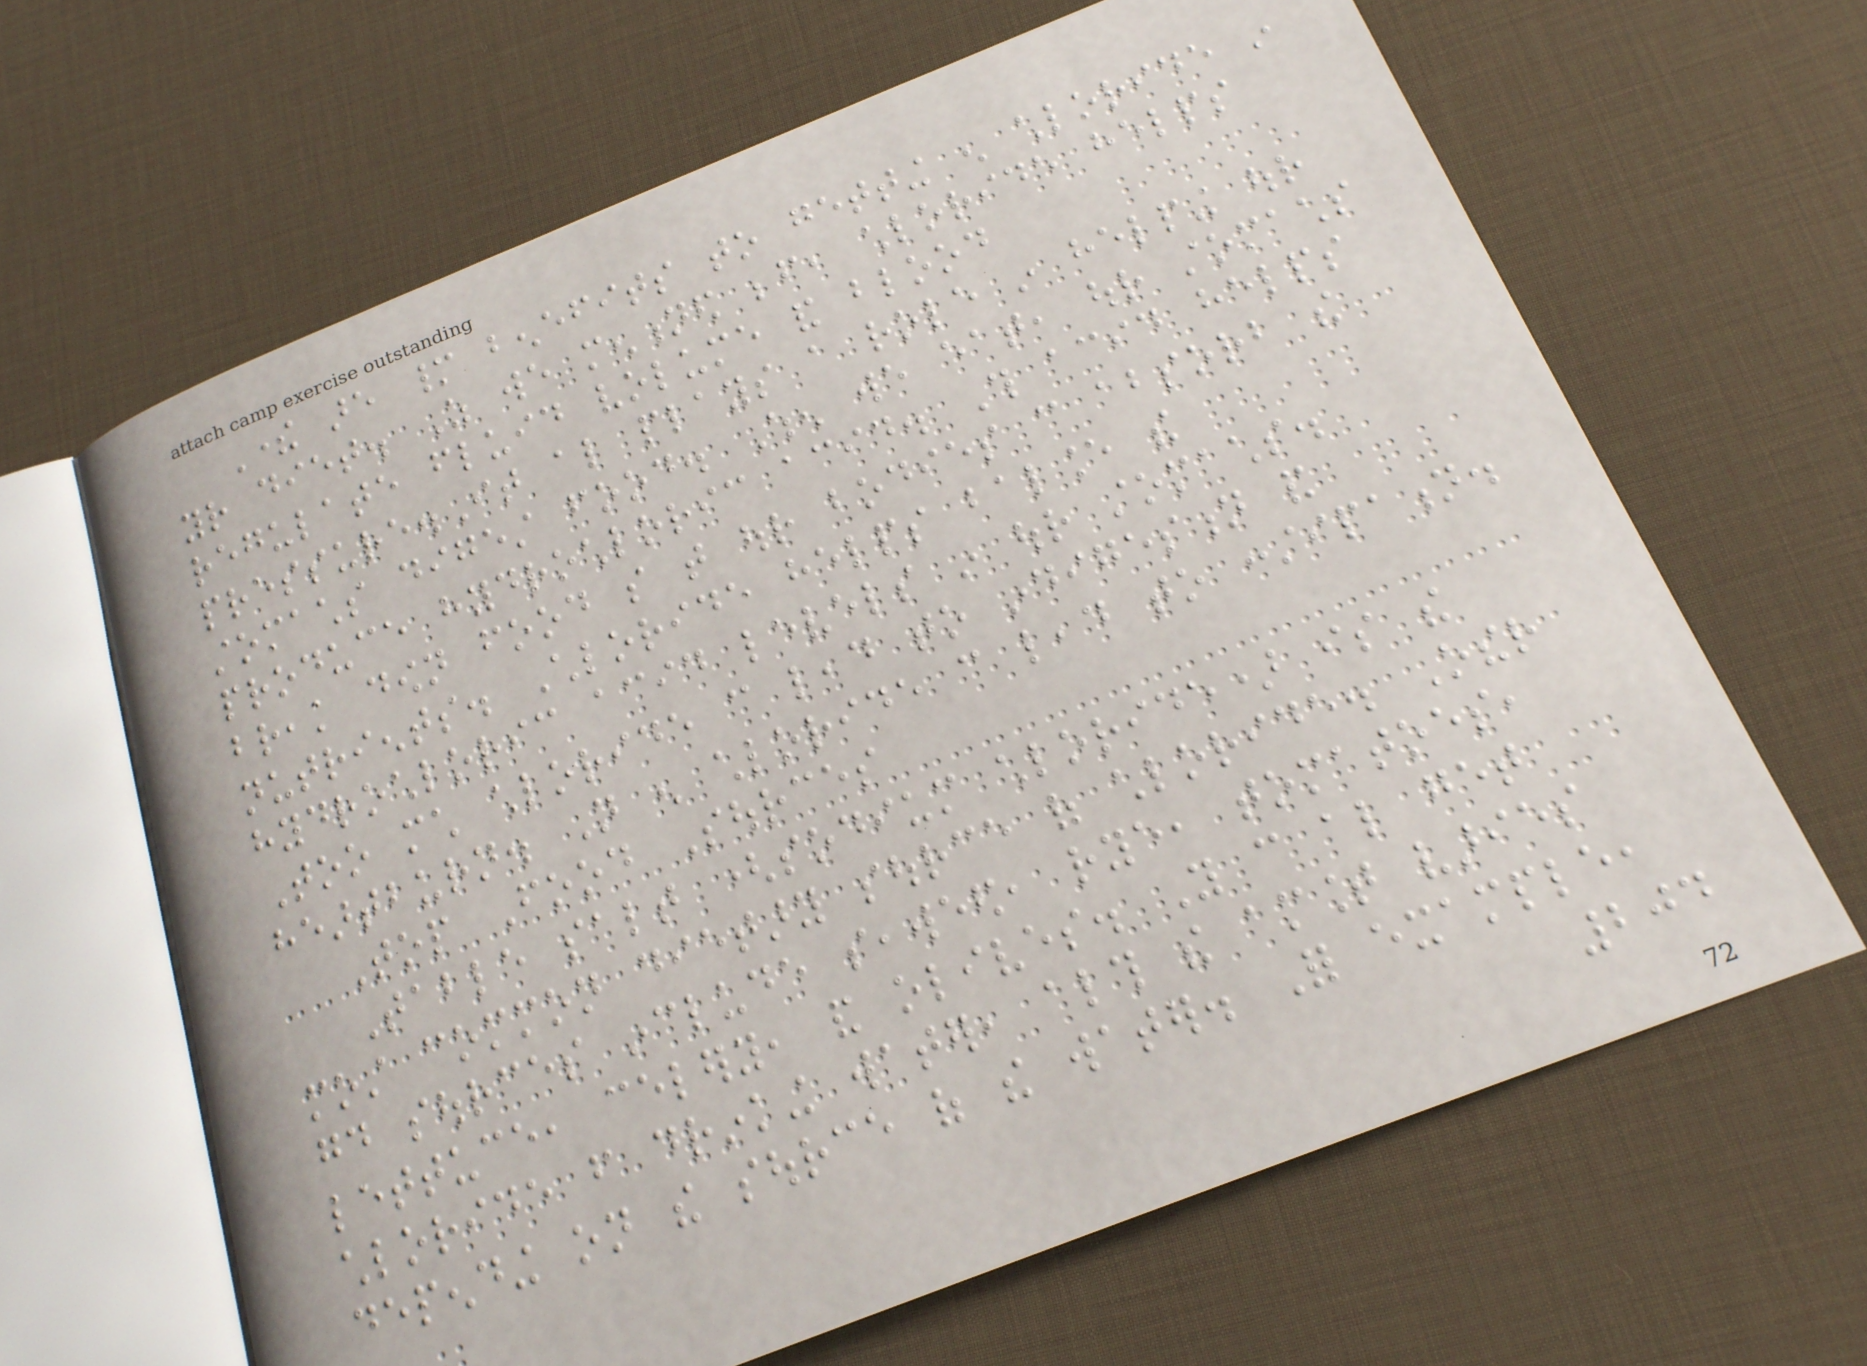There are many benefits to getting enough chloride in
your diet. As we mentioned before, chloride helps
regulate fluid volume and blood
pressure.It also plays a role in helping our
stomachs digest food. When we eat, our stomachs
produce hydrochloric acid. This acid helps
break down food so that our bodies can absorb the
nutrients. Chloride helps balance the
hydrochloric acid levels in our stomachs.
Too much chloride can lead to indigestion and
heartburn. Not enough chloride can lead to constipation.
Top Food Sources
Table salt (sodium chloride) is the
most common dietary source of chloride. Other
good sources include seaweed, rye, tomatoes,
lettuce, celery, and olives. You can also get
chloride from drinking water, although the amount varies
depending on the source of the water. For example,
204
